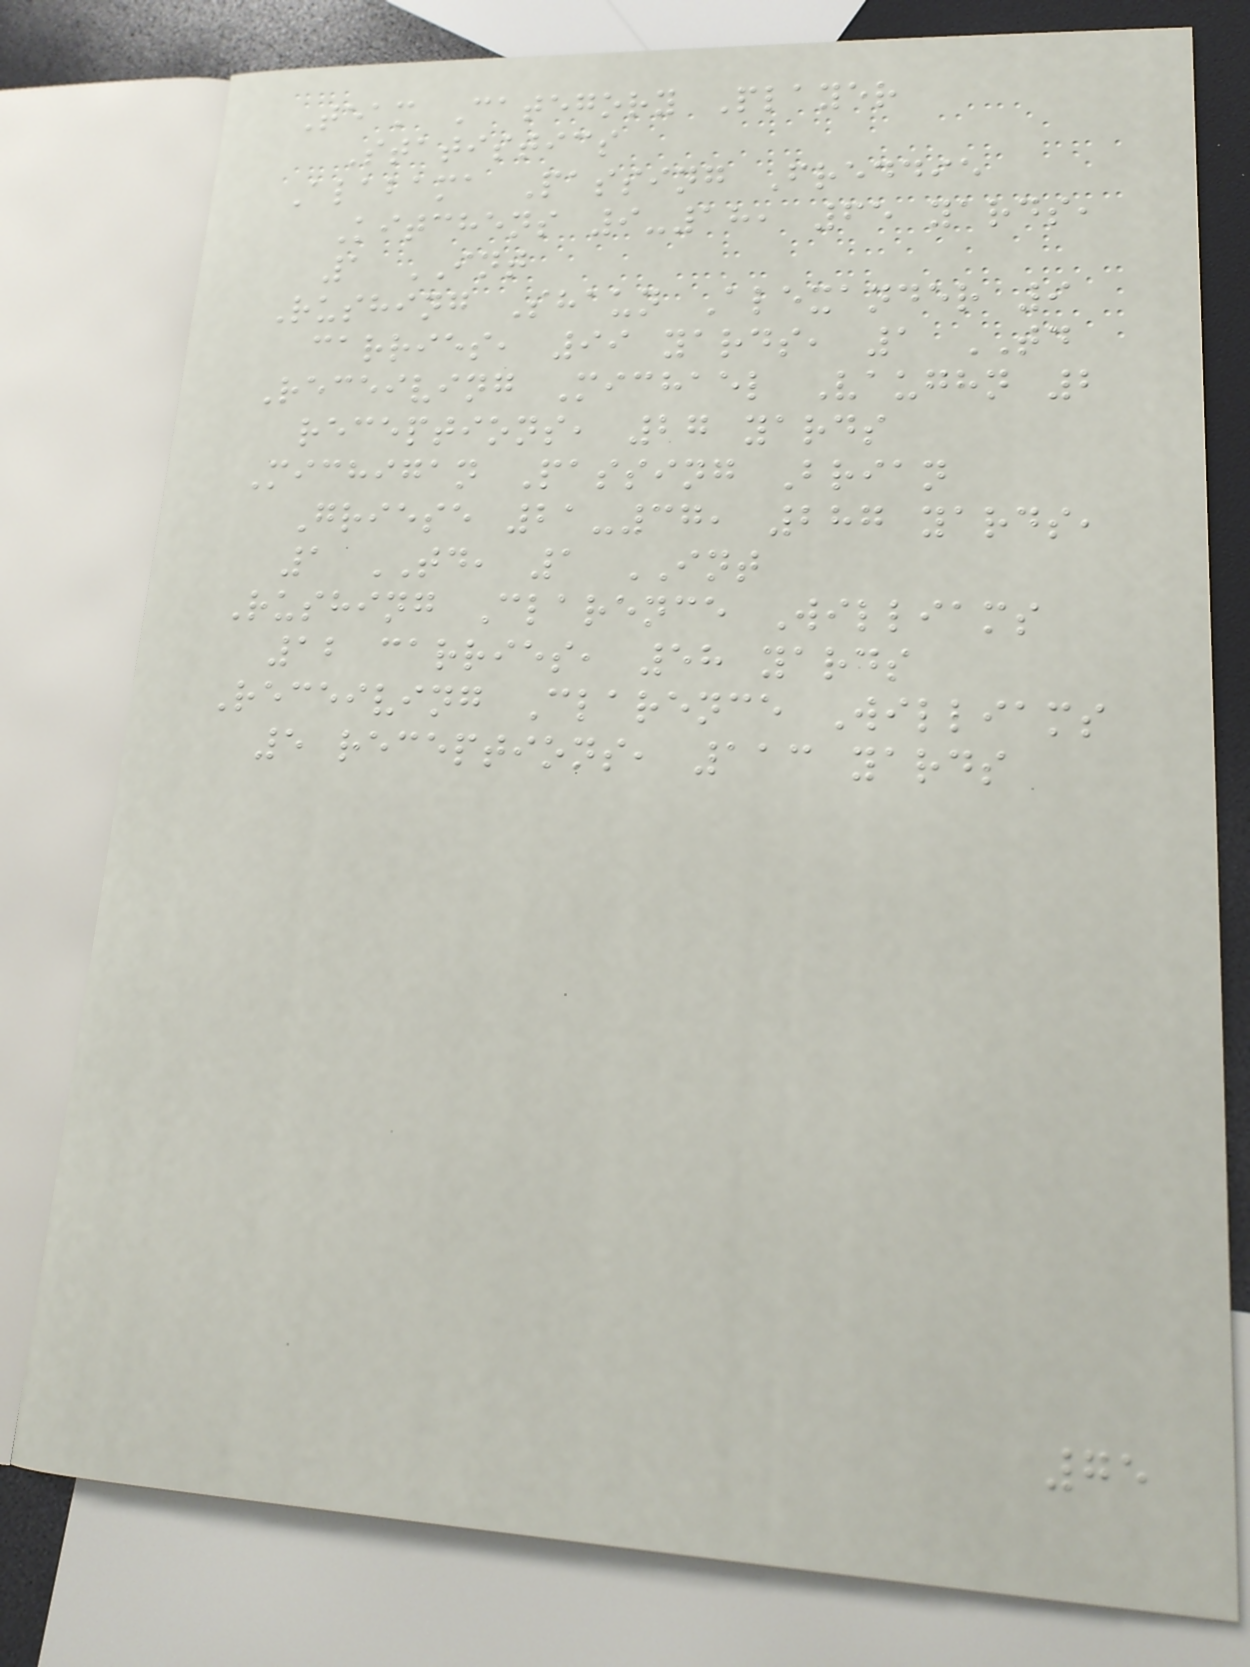Team Category Player
Statistics
Alabama Passing Freddie
Kitchens 9-18, 65 yards,
1 INT
Rushing Shaun Alexander 9
carries, 99 yards, 1 TD
Receiving Michael Vaughn 2
receptions, 27 yards
Michigan Passing Brian
Griese 21-37, 287 yards,
1 TD, 1 INT
Rushing Clarence Williams
12 carries, 58 yards
Receiving Clarence Williams
5 receptions, 113 yards
75
